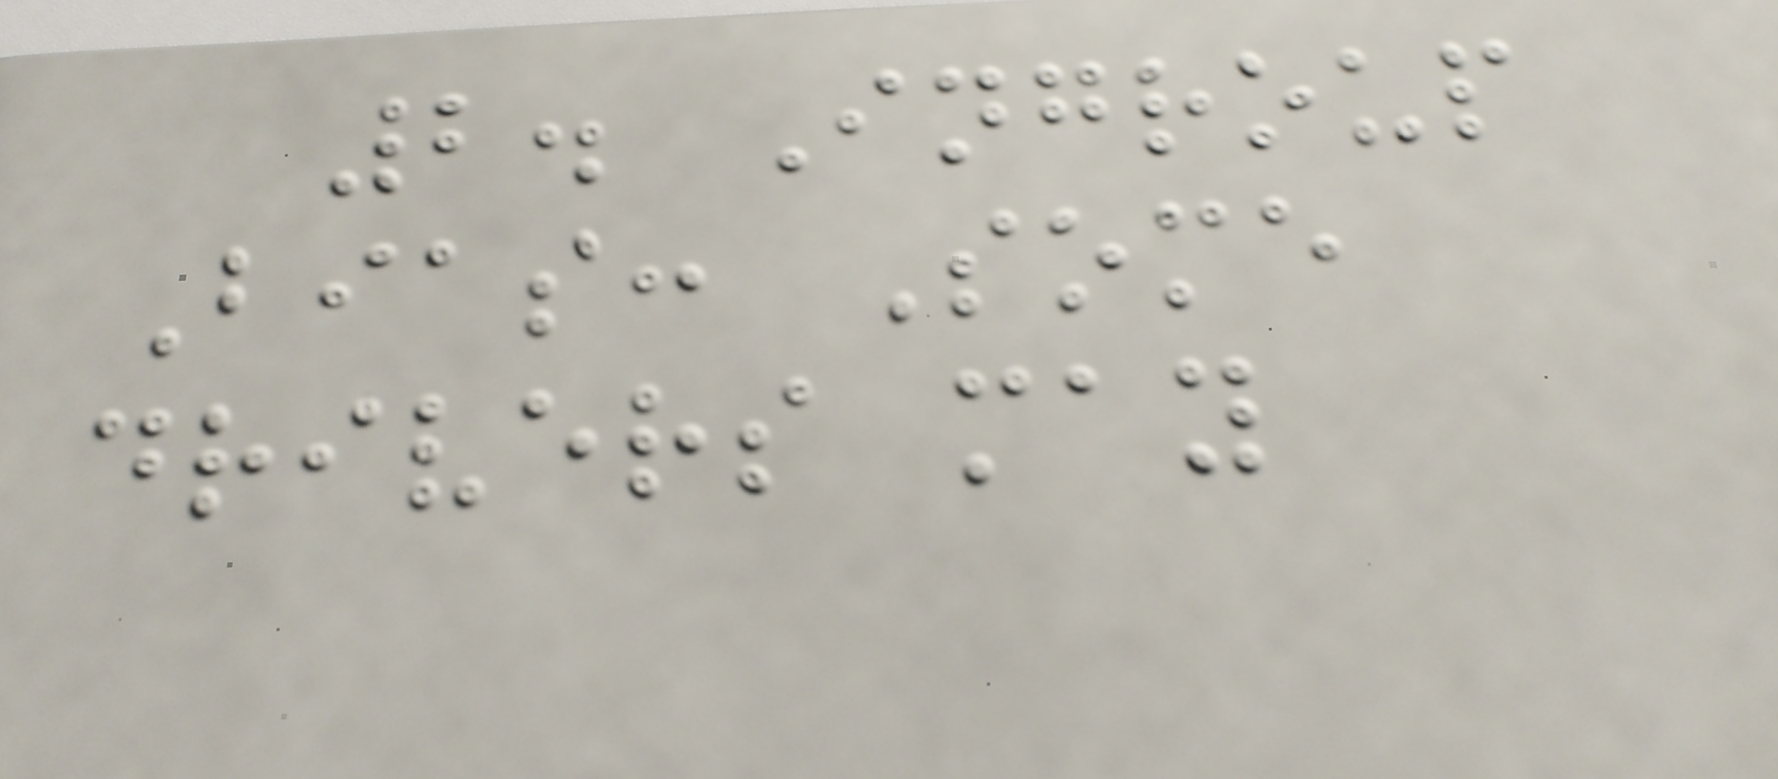2. Ingroup
Bias: Some
drivers may
